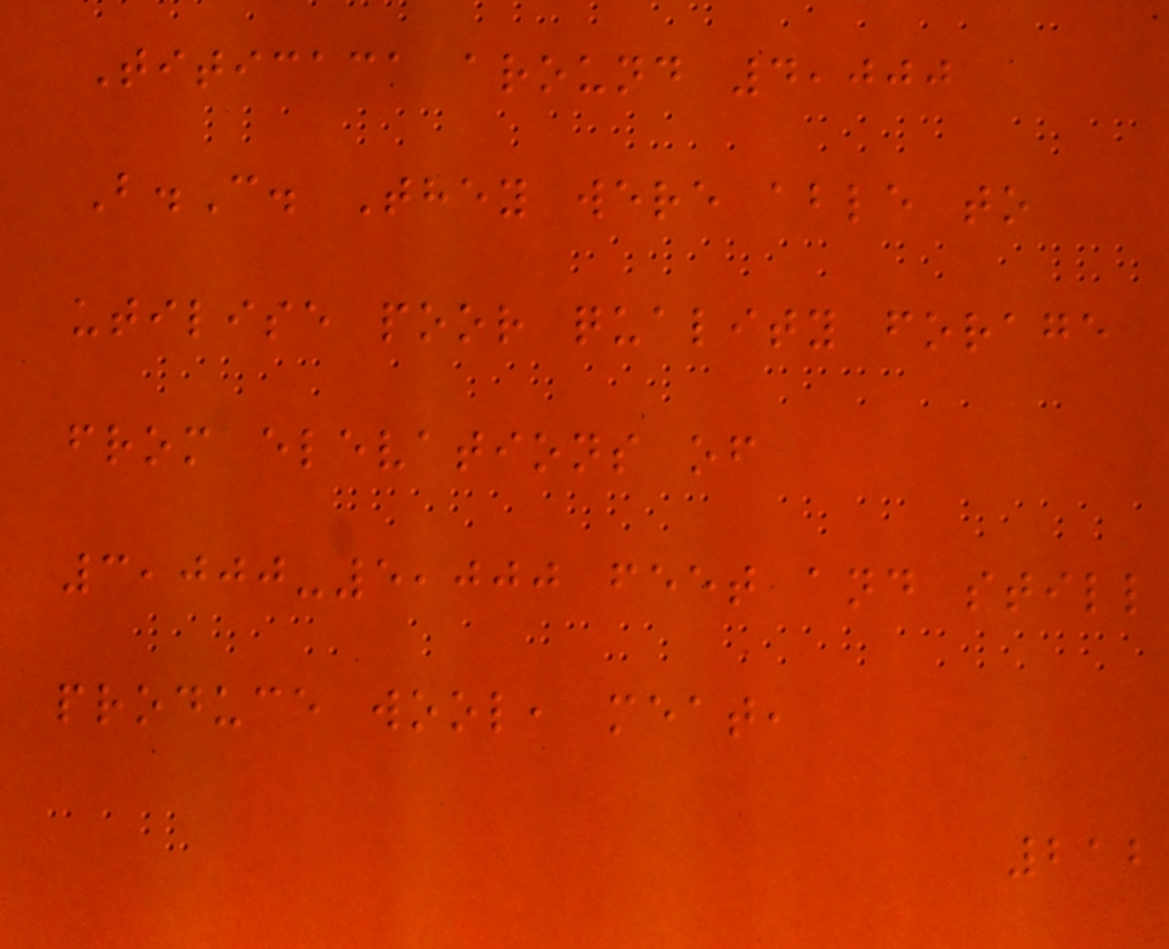Titicaca around 4,000
B.C. They were able to
utilise poor quality forage
from elevations of
3,000-5,000 feet and still
produce wool, meat,
212
